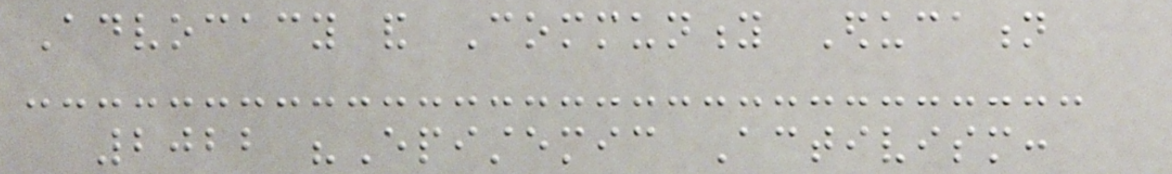Advocacy and Community Education
2022 "Epistemic Activism:
